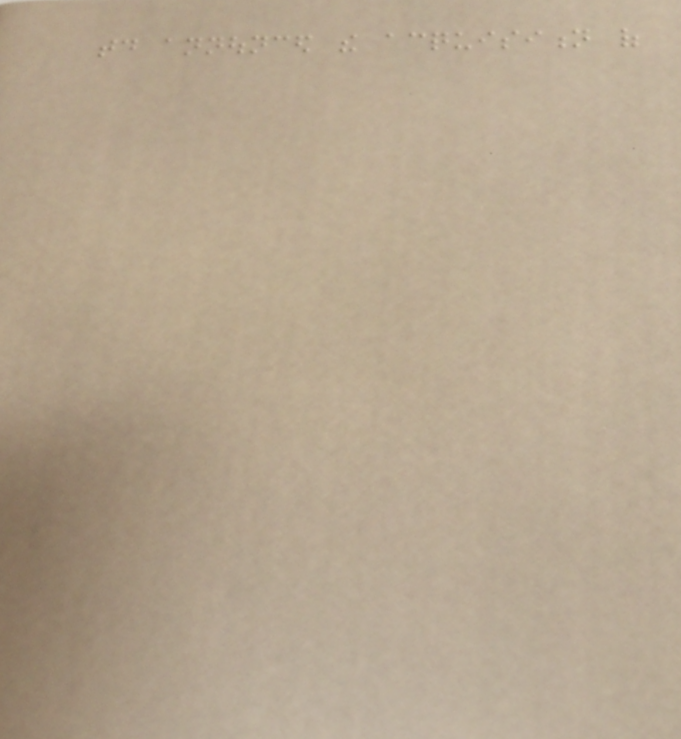today announced the acquisition of
